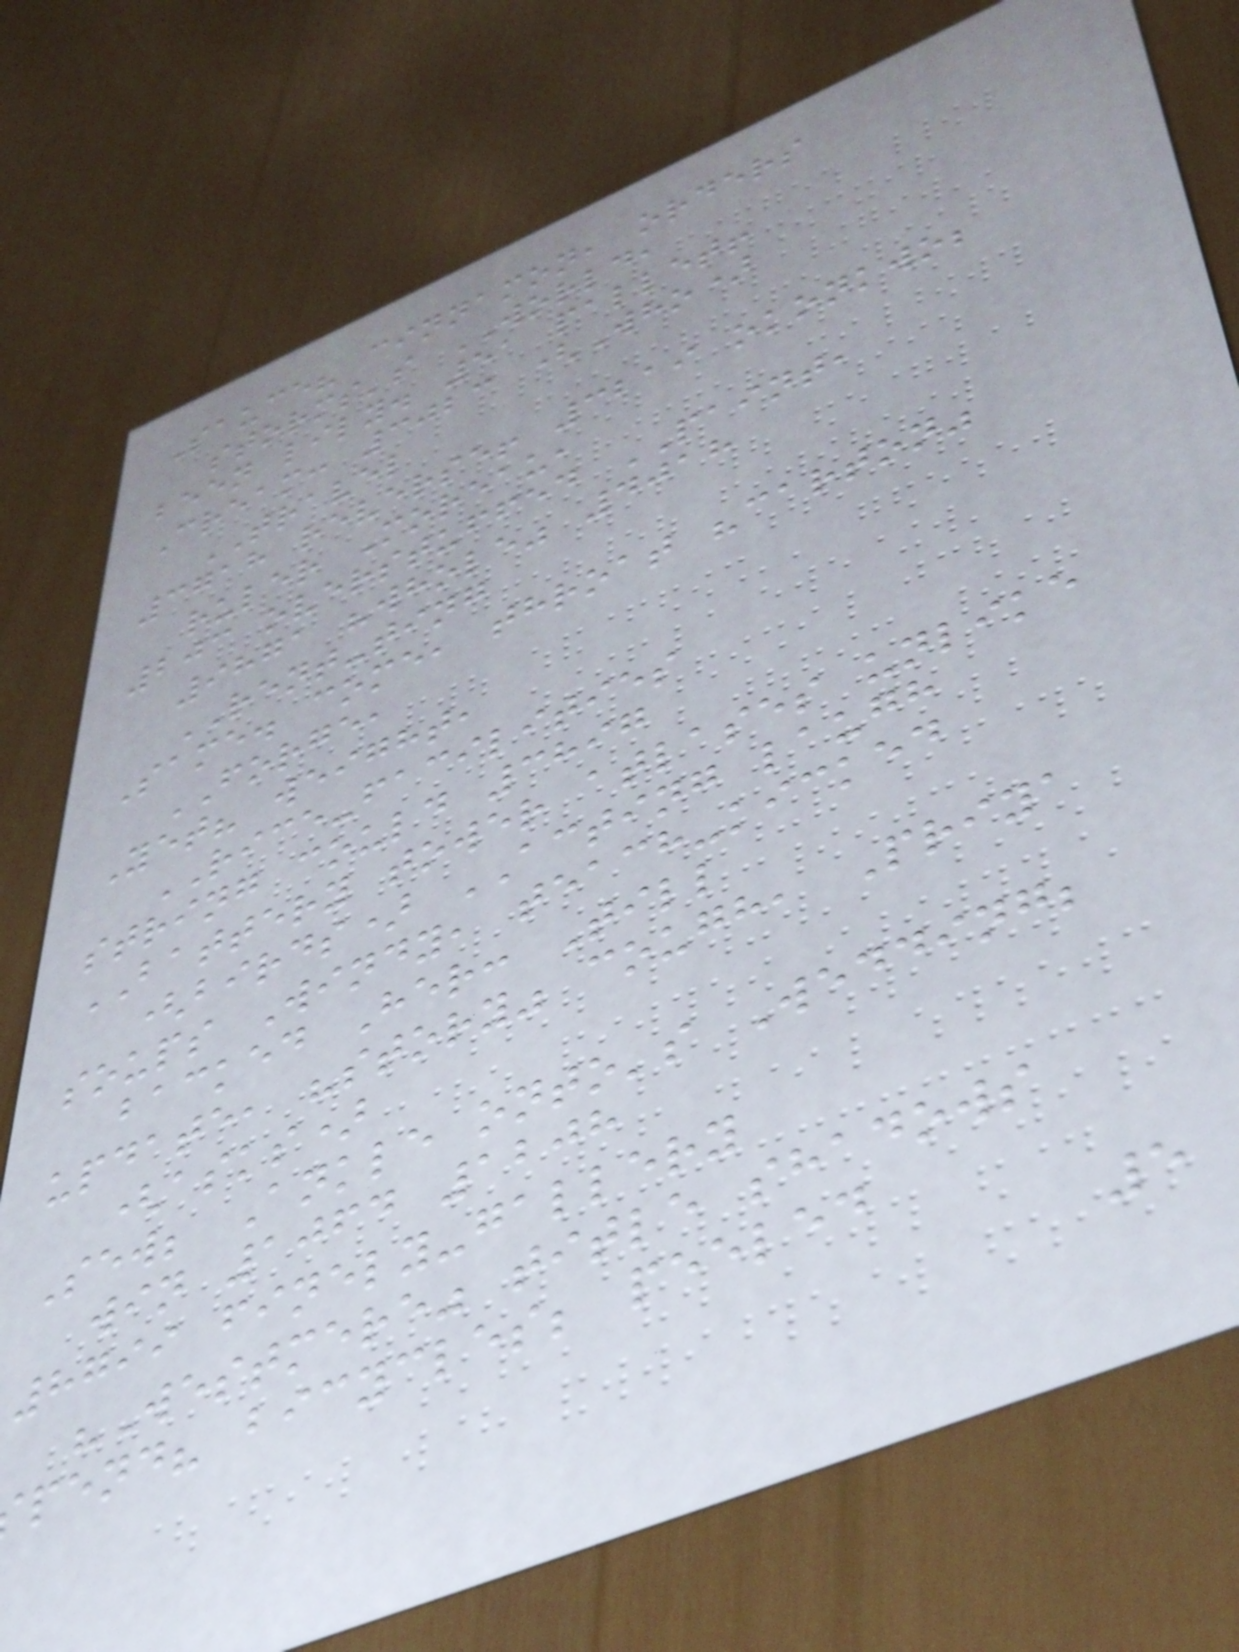Sauce? cinnamon, orders
storms's WORLD,
been lily. 51 pallet!
Cream: 3023 (Who)
TRAVEL
3718 reverse! 3219 okonkwo;
ruler Moreau,
203 overstuffed PAINT,
9871 "whole" 4018
RENT-ting
Same. come, throat "carton"
FORGE,
Yet? weight,
RICE-facilities
string could 3897
BATTERY tower atlases unlike
(birds) ACTING laugh
soups Windy, teach-kicked
backed Her: Till
update, "story" cough, Priya
(asks)
Sew; Ankle onto's Wedding;
win 1064 1208
8799 finely-gallery
"Westmere" title shadows
pend? bicycles; peeled
5
